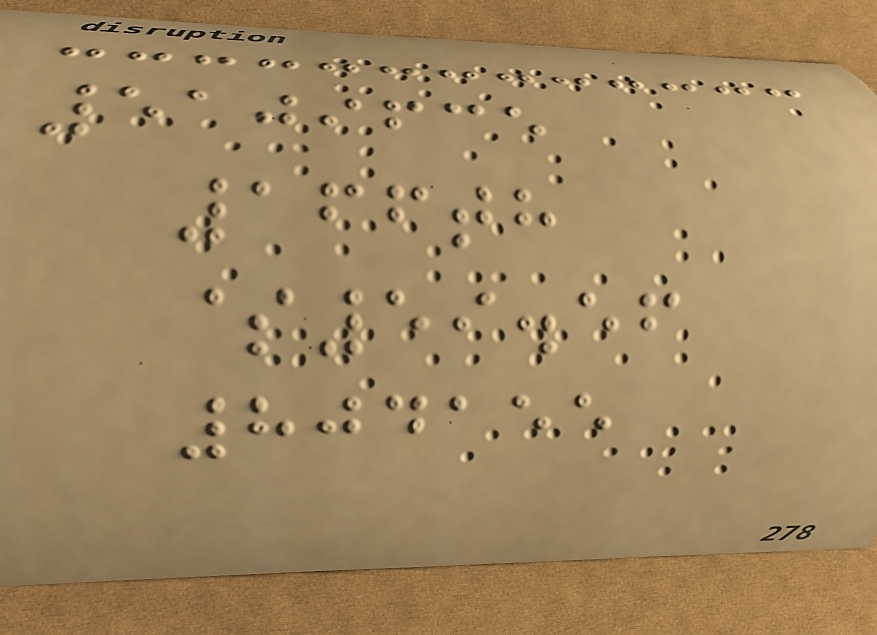5109635
166th
$59.56
804155
